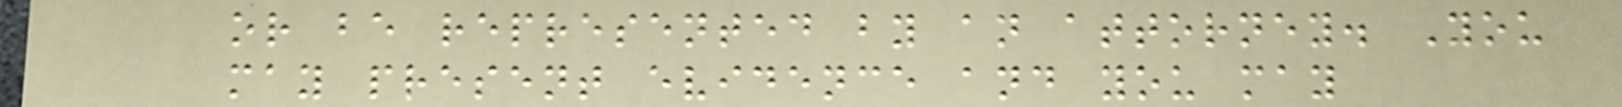or be represented by an attorney. You
may present evidence and you may
